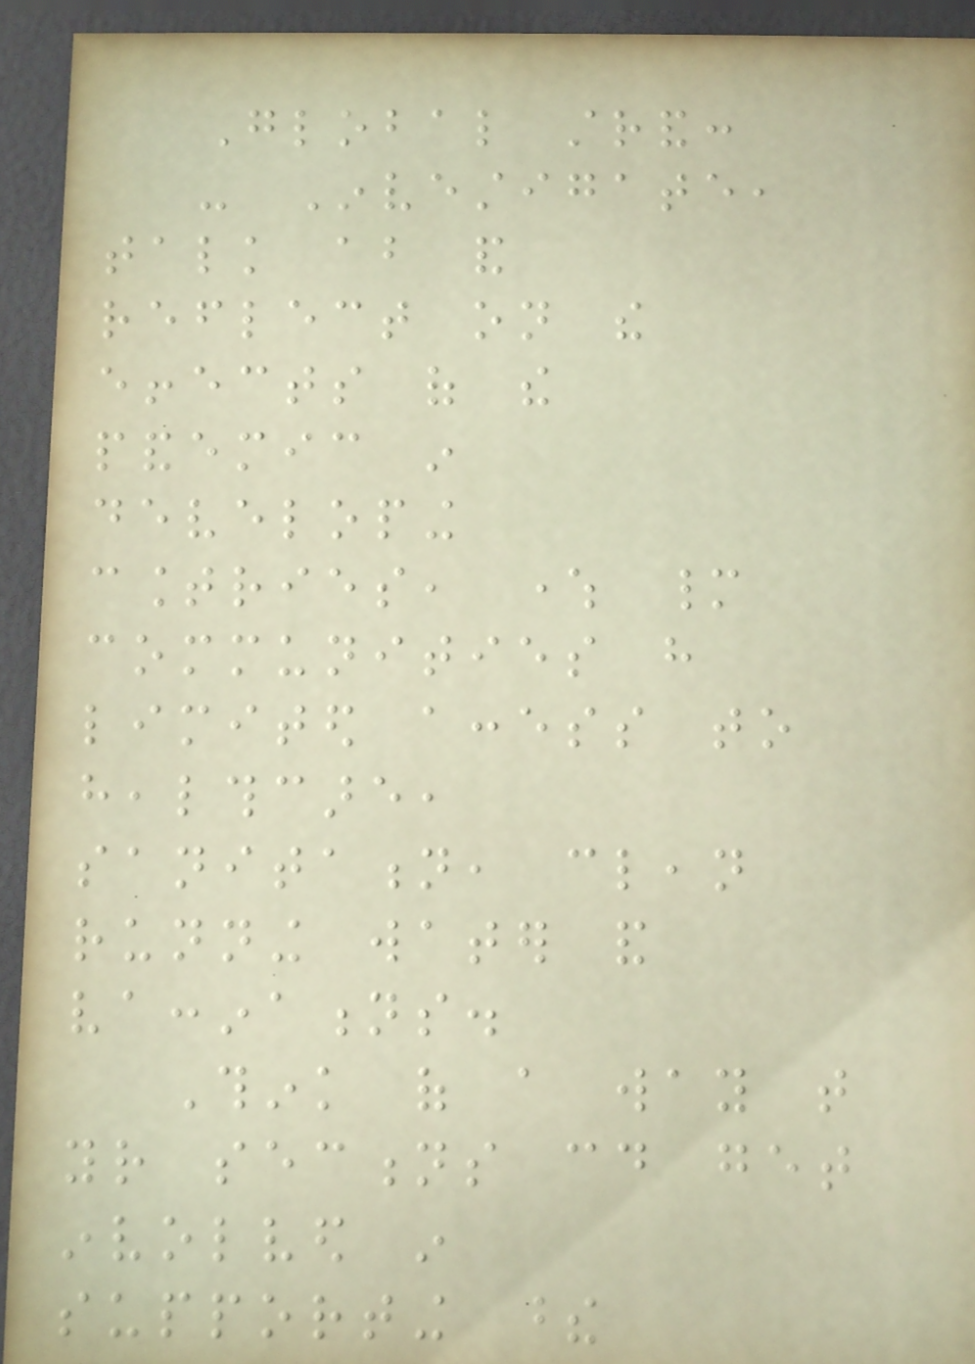Global strand:
- Investigate,
talk about and
reflect on the
effects of the
pandemic in
developing
countries, where many
communities have
limited access to
healthcare,
sanitation, clean
running water and
vaccinations.
Think of a way that
your sections could get
involved in
supporting these
